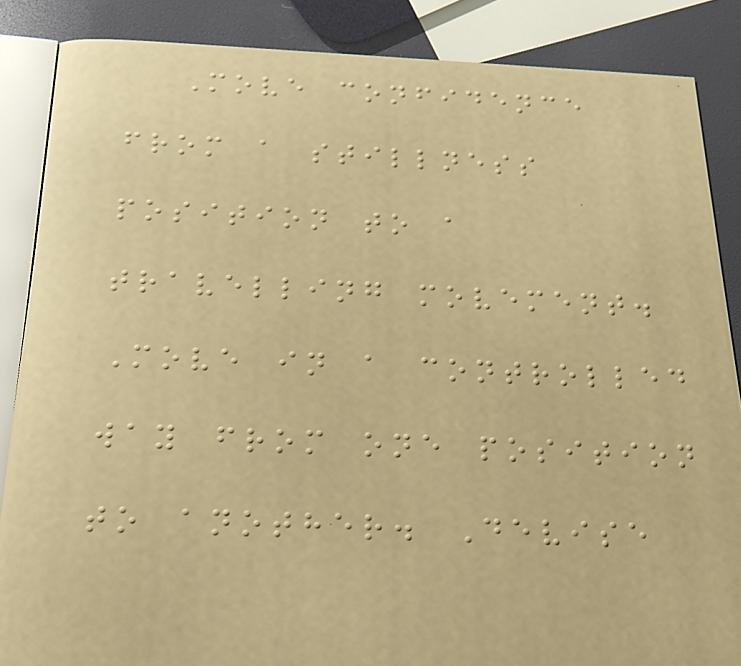Move confidence
from a stillness
position to a
travelling movement.
Move in a controlled
way from one position
to another. Devise
